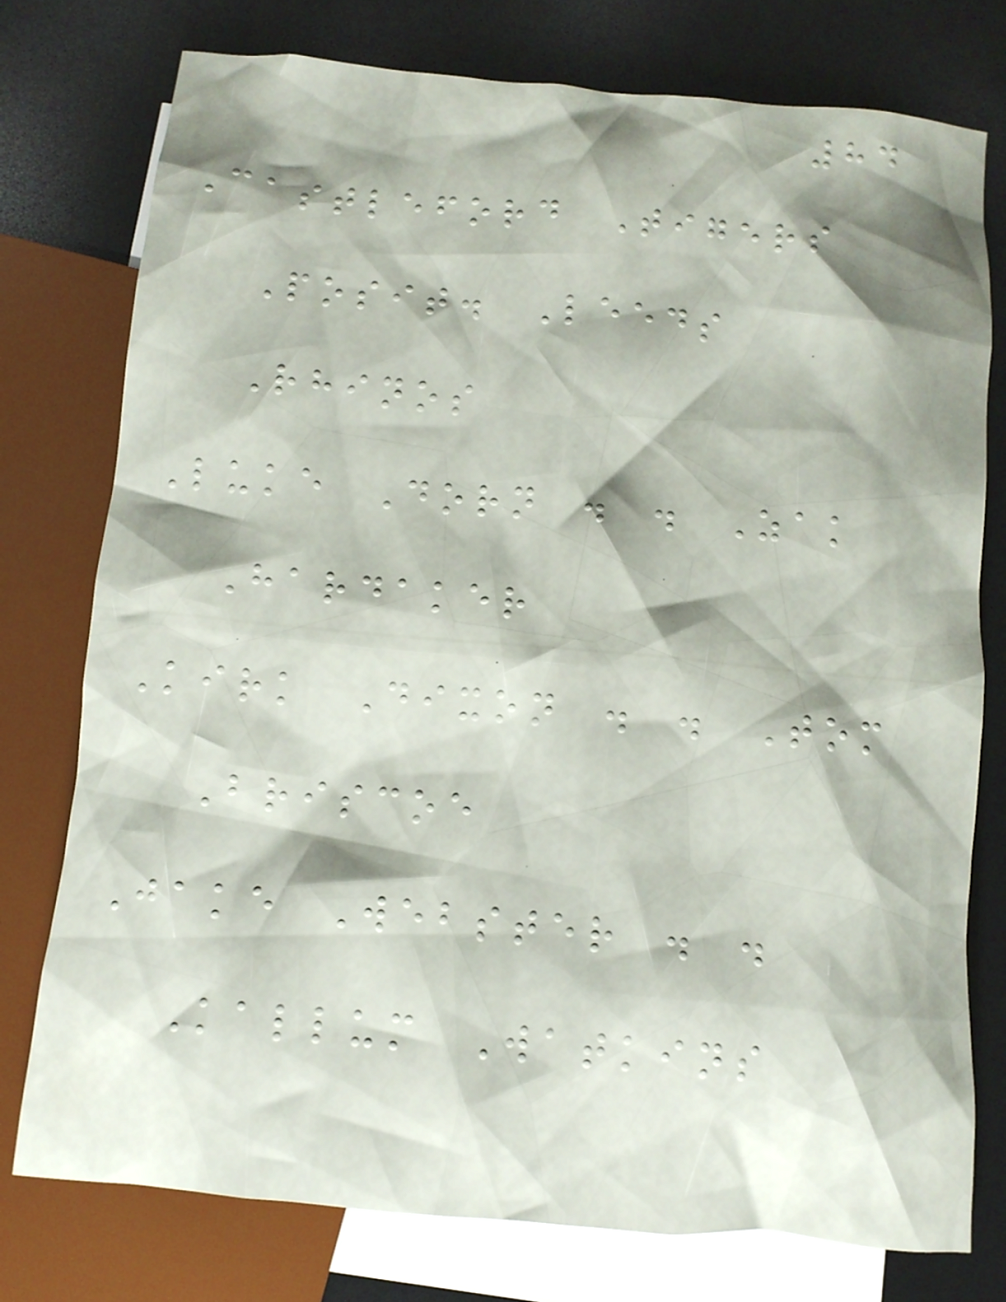84
Castleford Tigers
Posit. Leeds
Rhinos
Luke Dorn . . Zak
Hardaker
Kirk Dixon . . Tom
Briscoe
Jake Webster . .
Kallum Watkins
